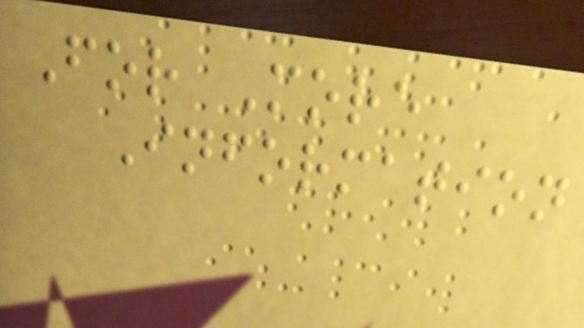For More
Information
